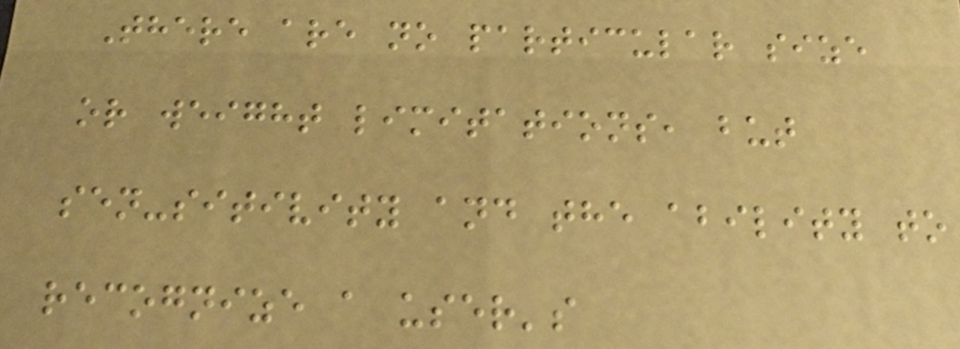There are no particular size
or weight limitations, but
sen-sitivity and the ability to
recognize a user's
